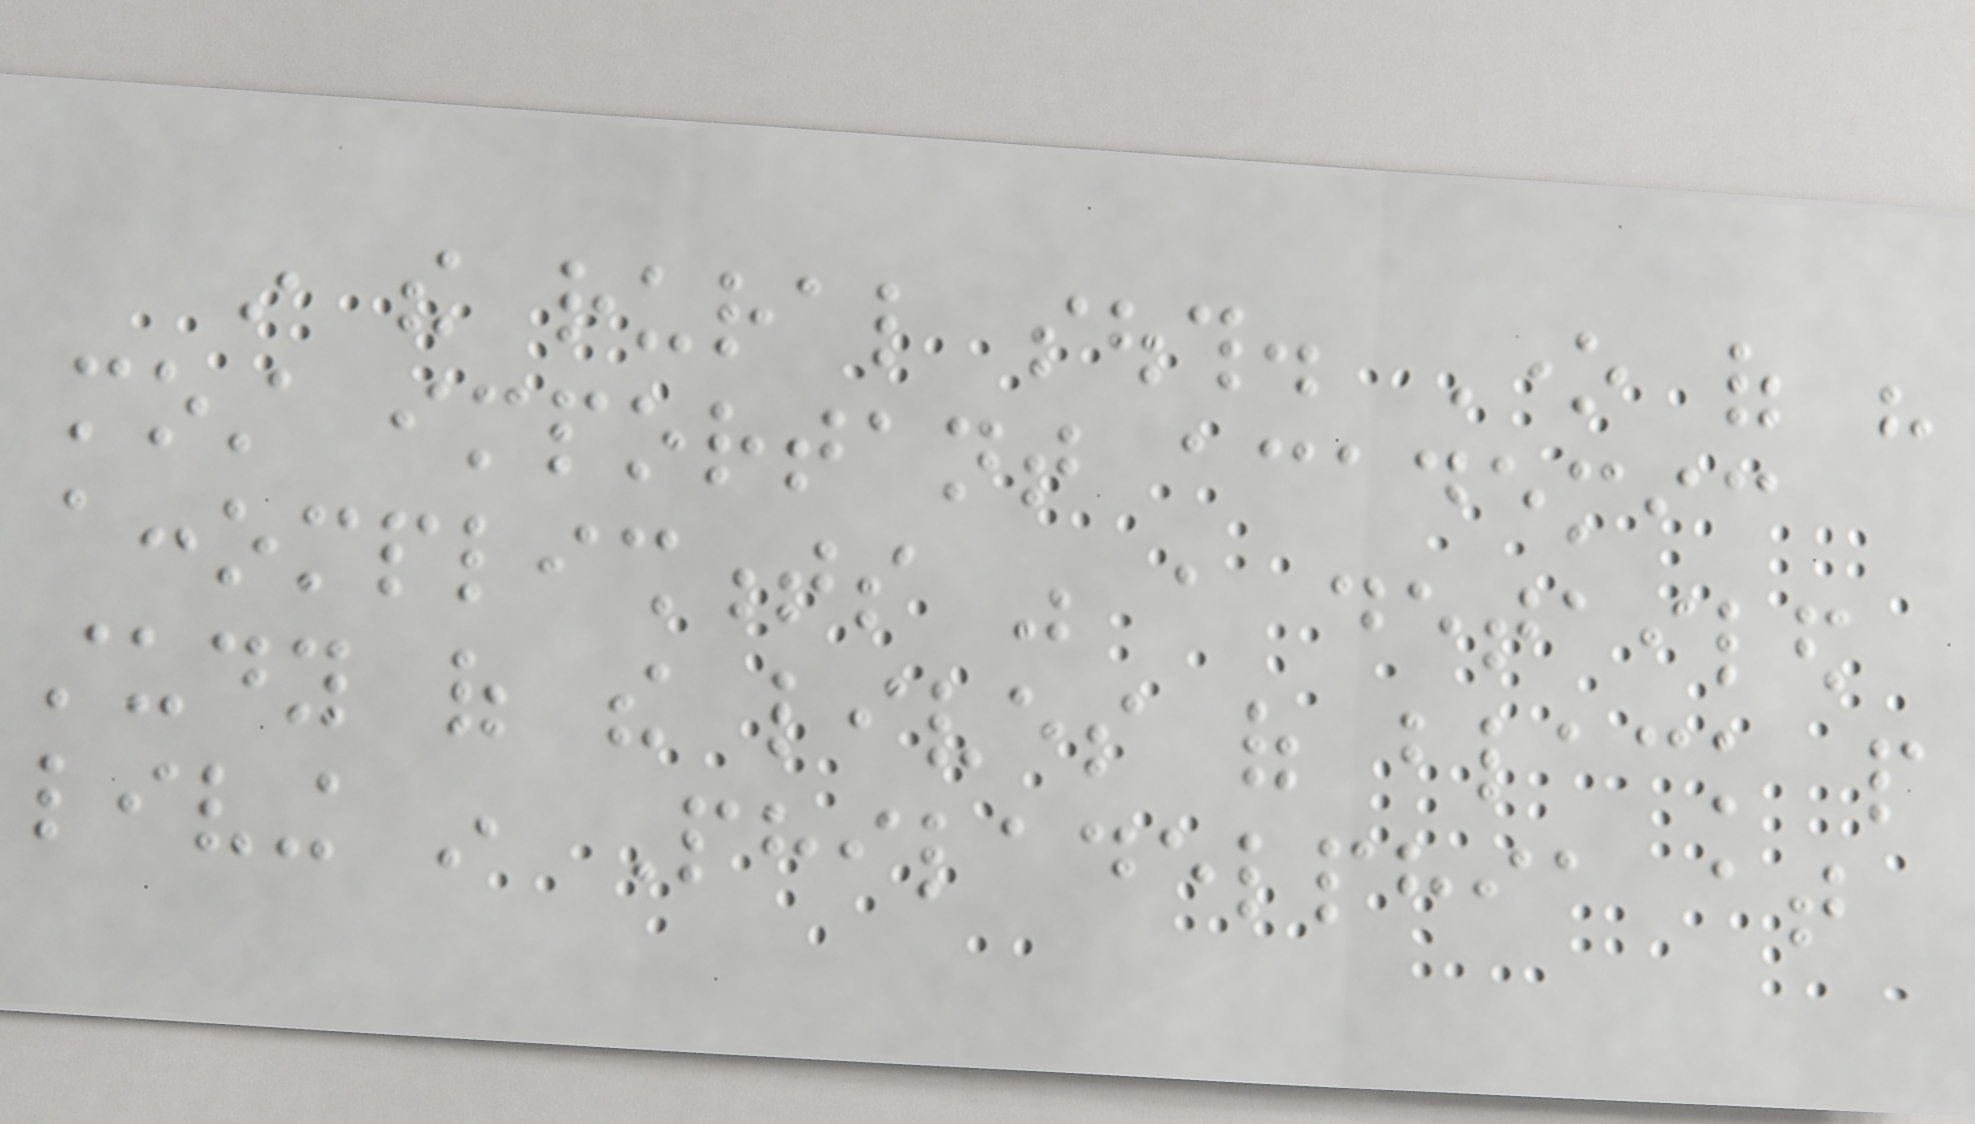in the rural south. One of his
most important academic
accomplishments was a detailed
study of the lives of black people
living in Philadelphia at
